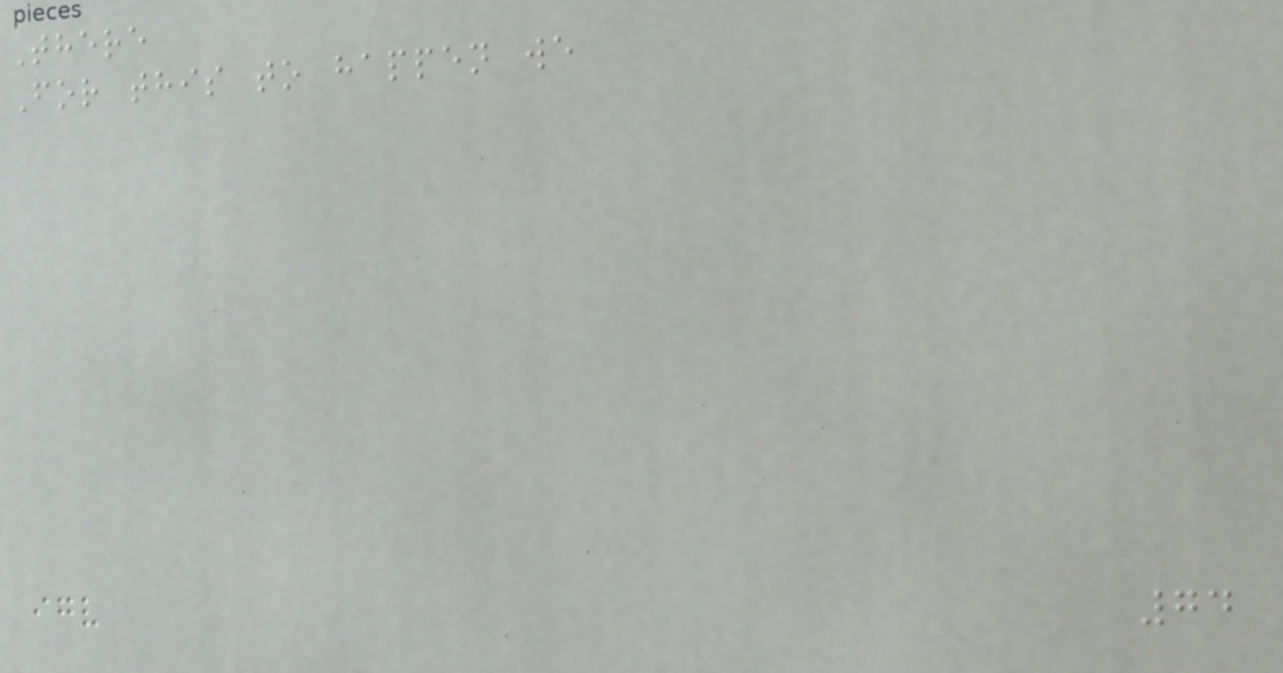There
For this to happen we
74
